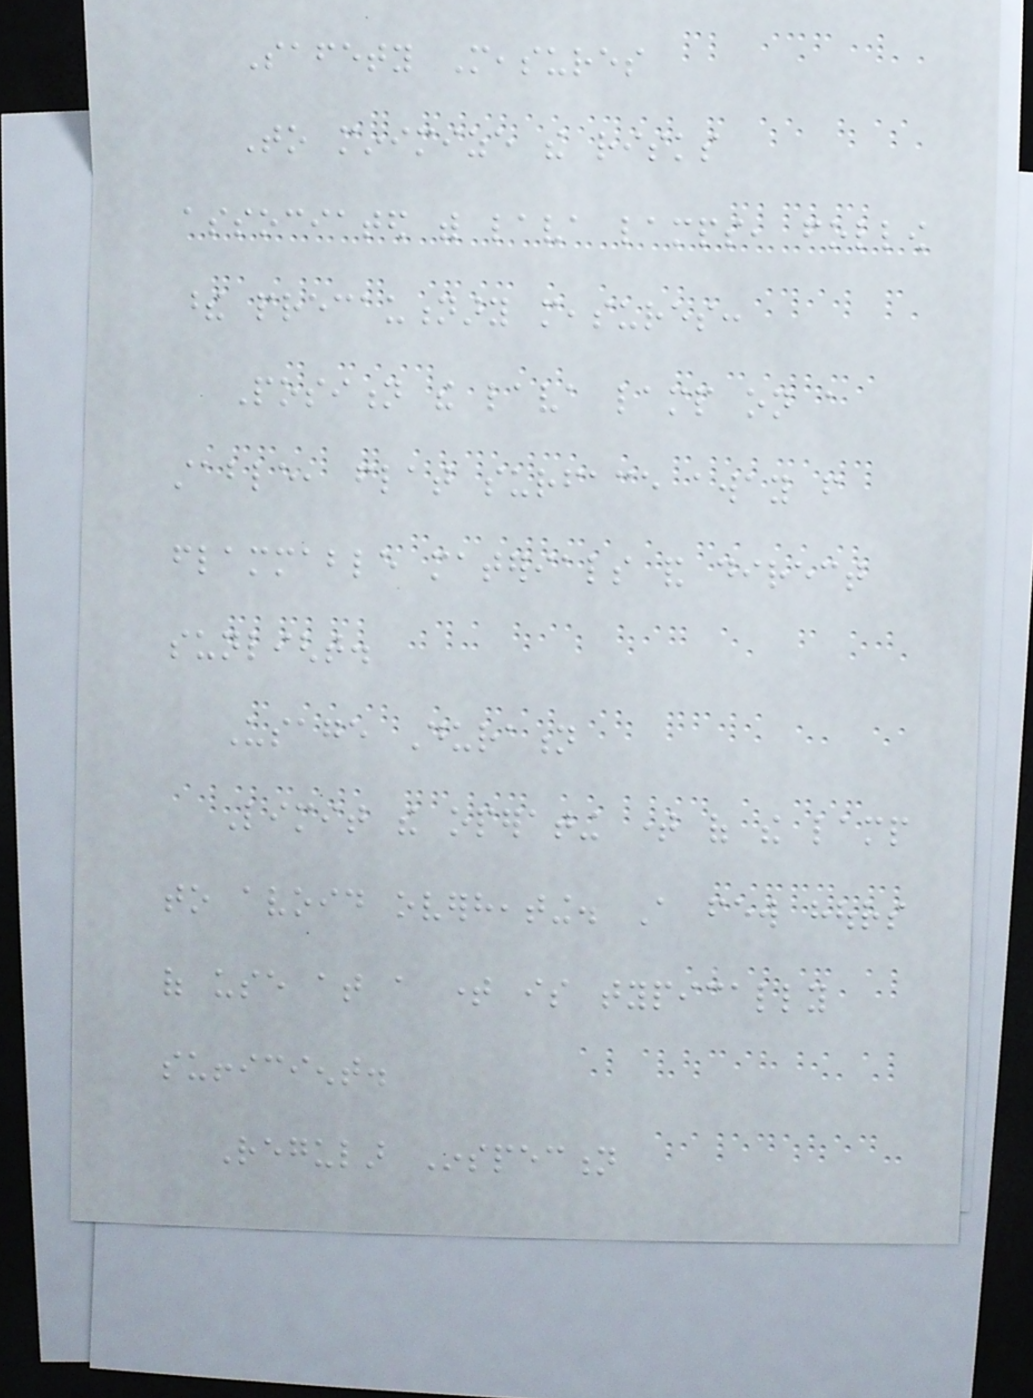Safety Measures
To minimize the risks
associated with lava lamps, follow
these precautionary measures:
Position the lava lamp on a
stable, flat surface away from
flammable materials and direct
sunlight.
Usage Duration
Limit the operating time of the lamp
to avoid overheating. A few hours
of use at a time is typically
sufficient.
Regular Inspection
